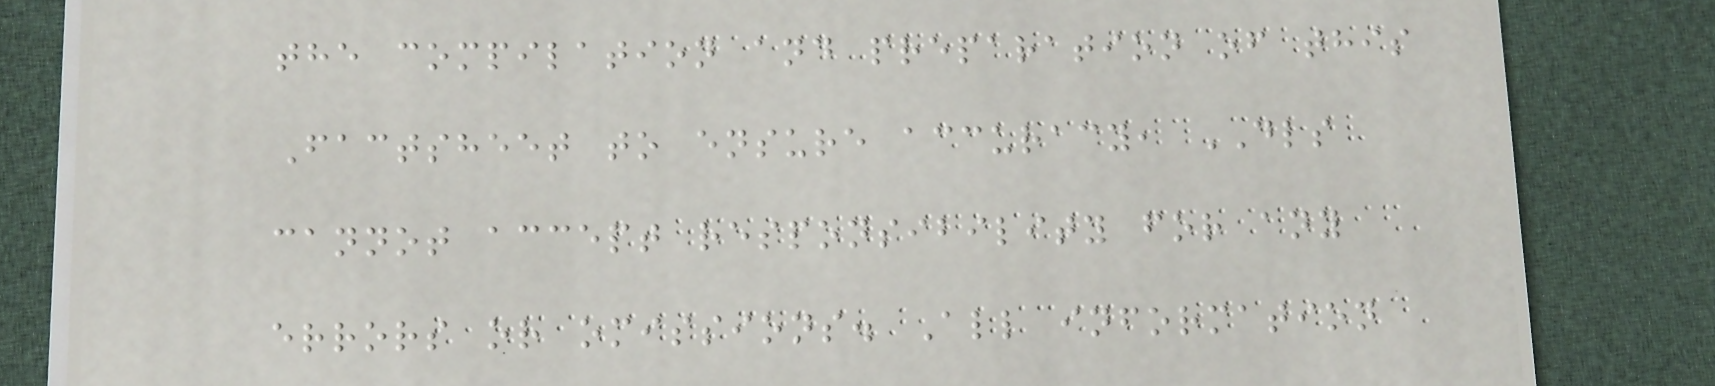the compilation and preparation of this
Factsheet to ensure accuracy, DLS
cannot accept responsibility for any
errors or omissions. All information
